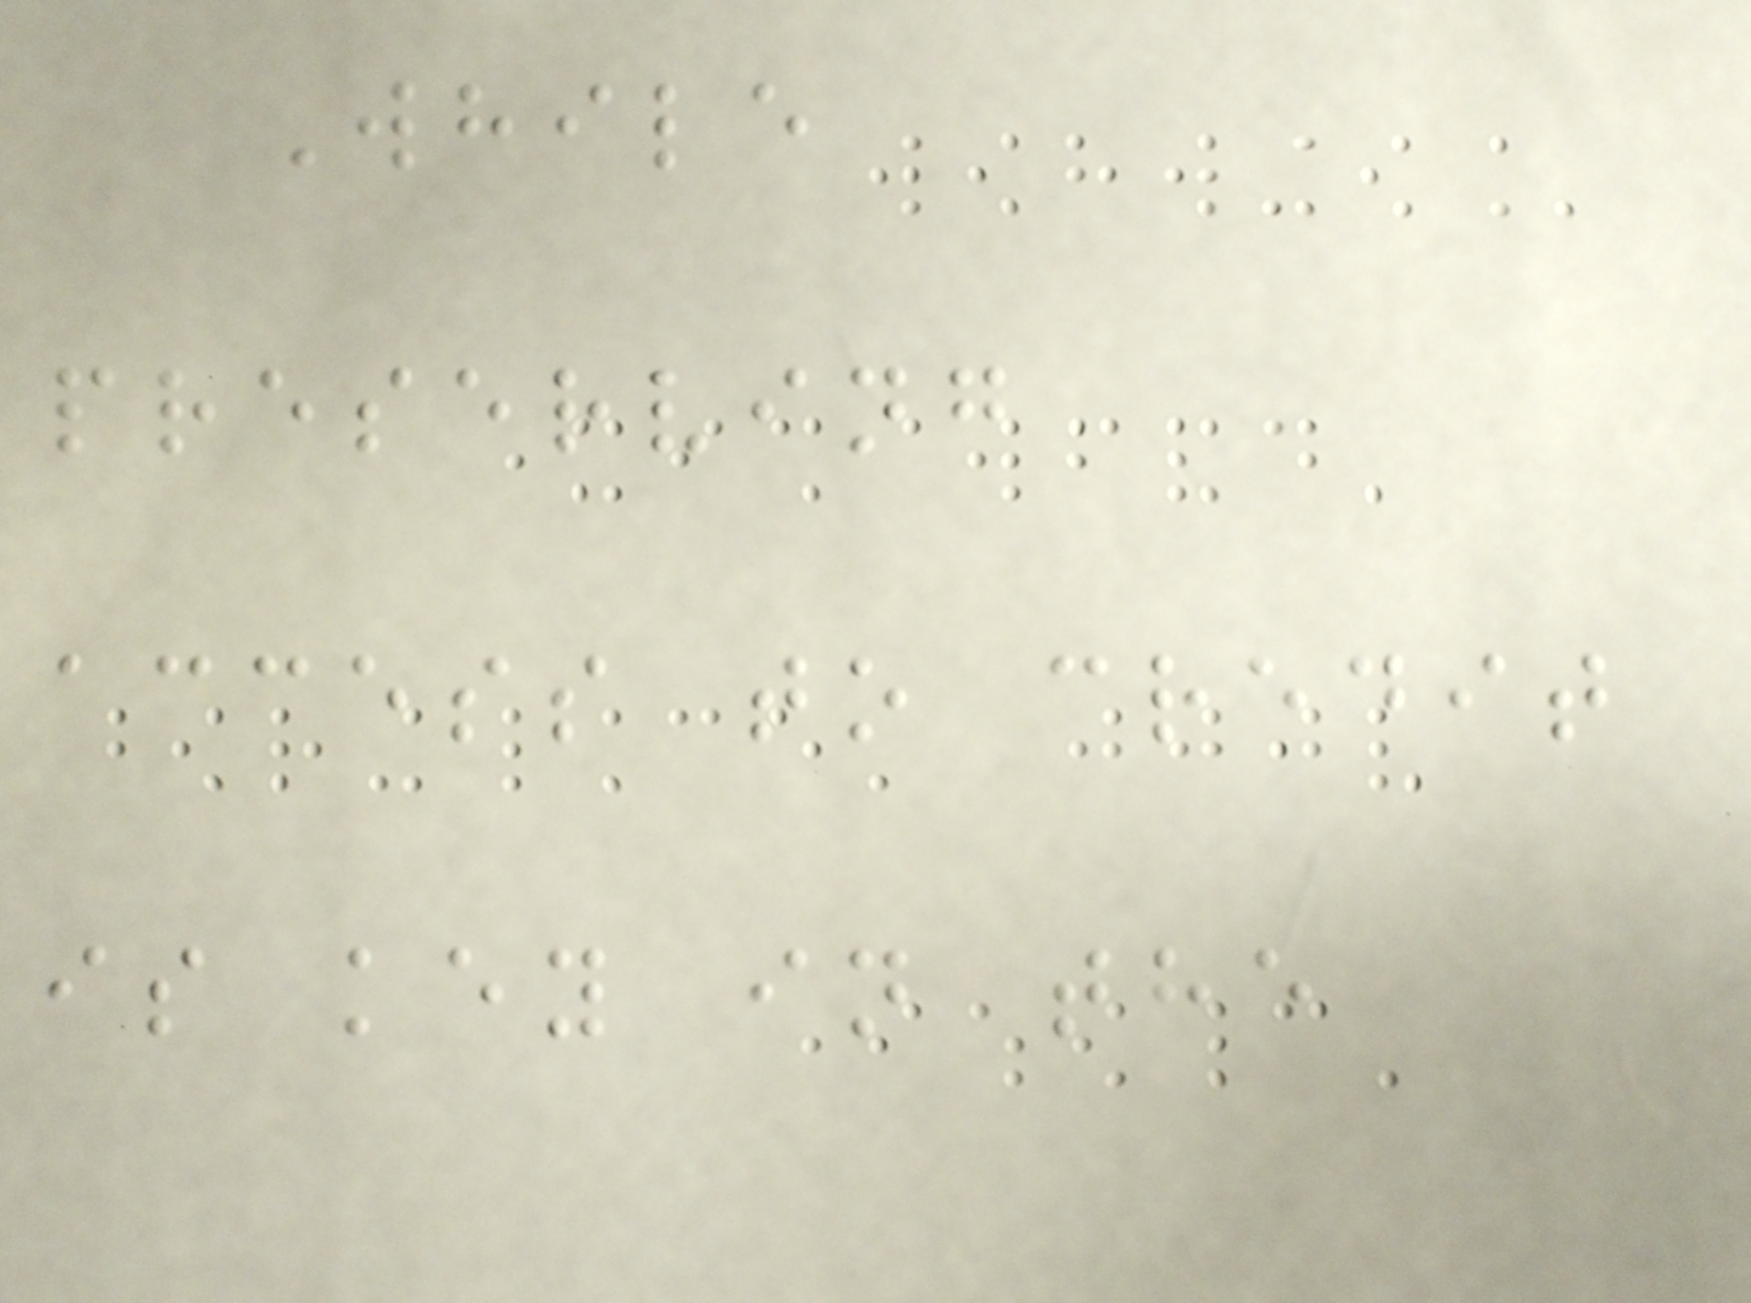While
preserving
access to credit
is key in the
